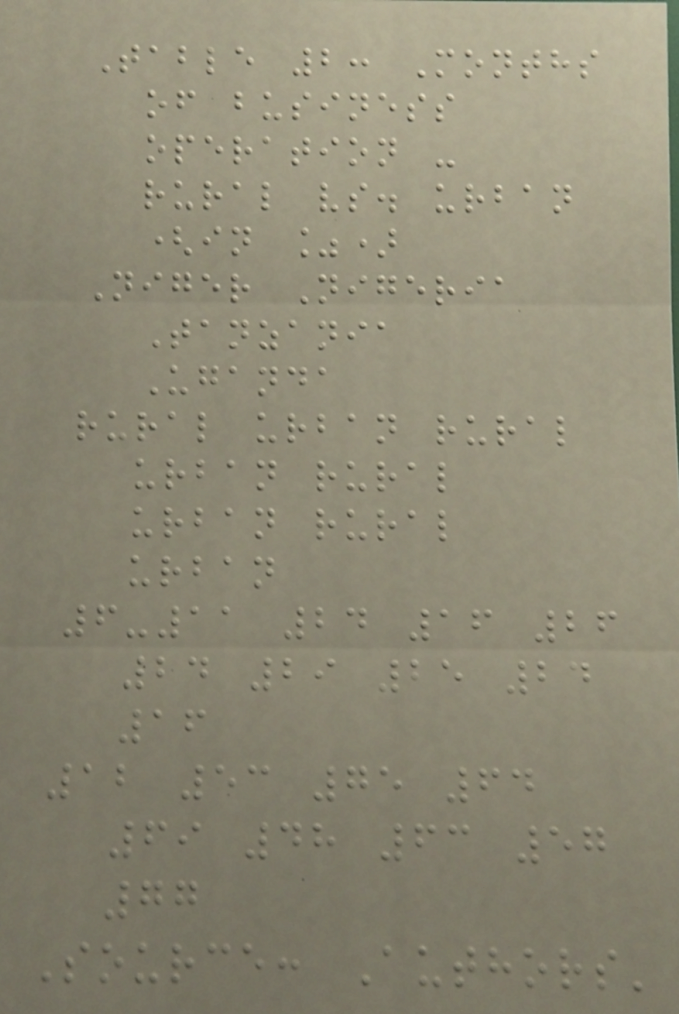Table 2: Months
of business
operation -
rural vs. urban
(in %)
Niger Nigeria
Tanzania
Uganda
rural urban rural
urban rural
urban rural
urban
6-11 24 16 26
24 29 25 24
16
12 53 75 64
69 48 63 57
77
Source: Authors'
